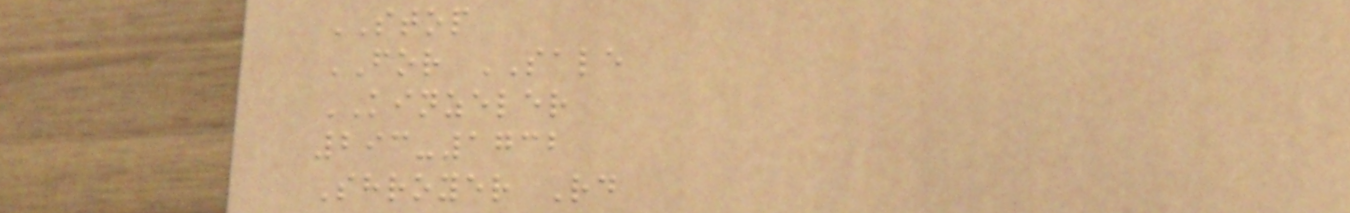STOP
FOR SALE
KINZELER
293-1732
Shroyer Rd
